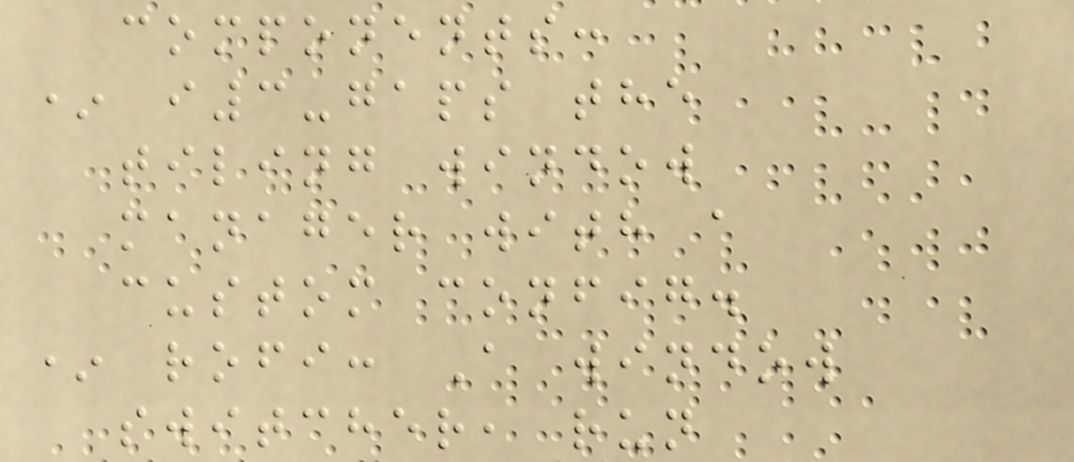components:
* i3-gaps the
tiling window
manager with a
custom config.
* rofi: A window
switcher, run
